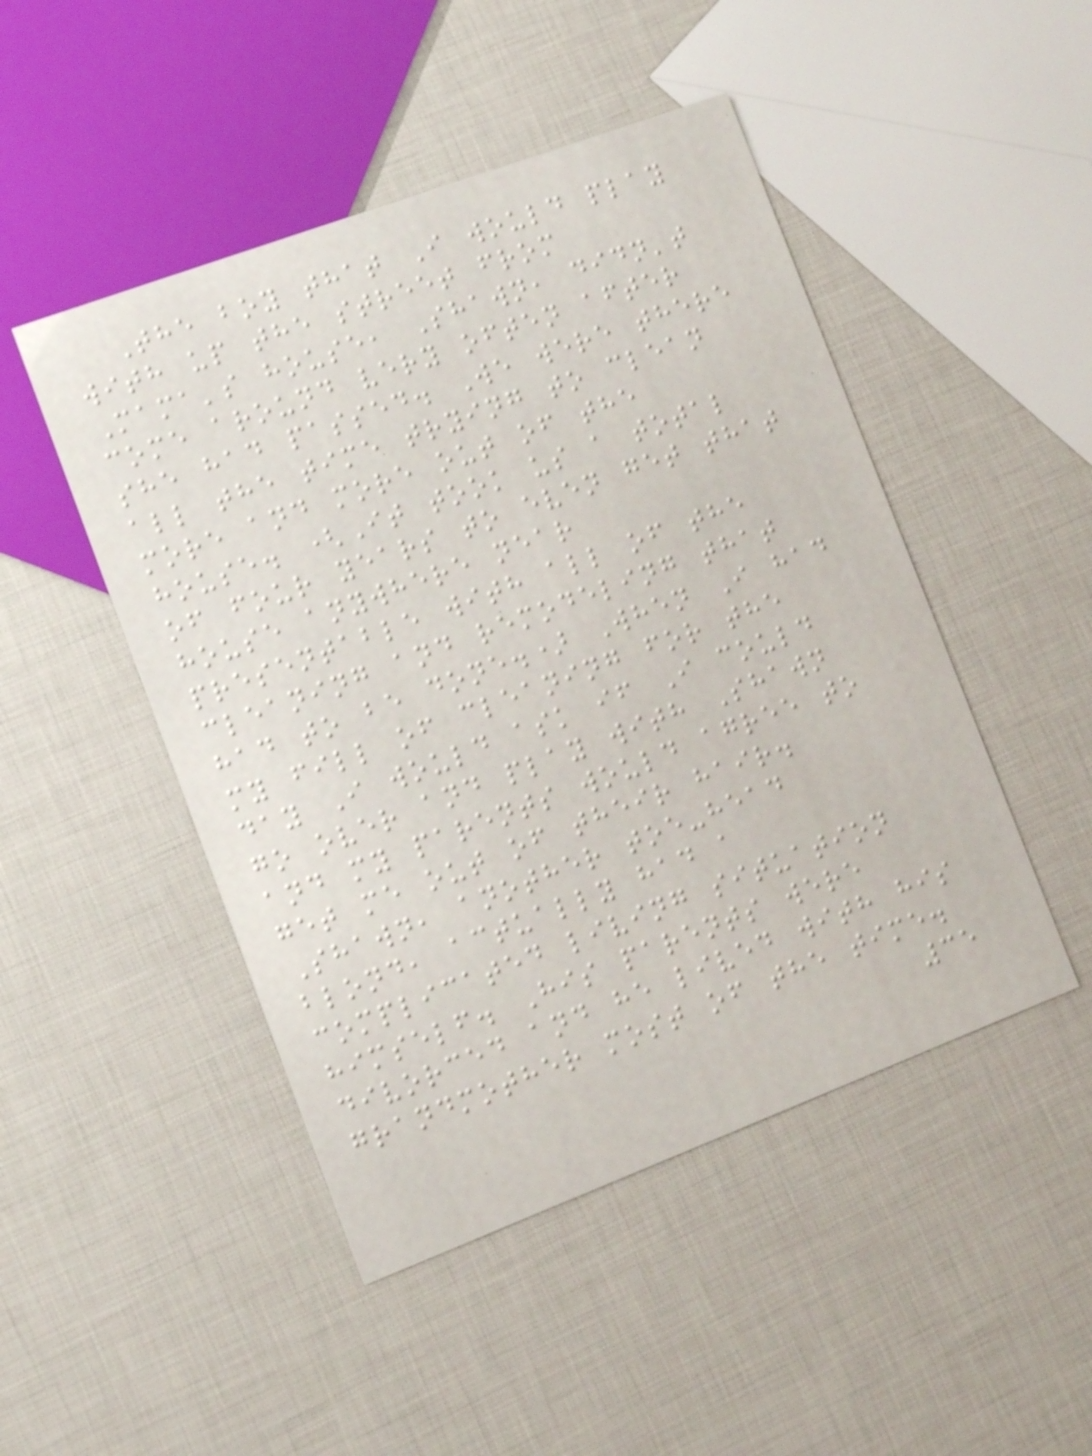The boy that I would play
with up the street from
Mama's house, Shawn, didn't
come around very often after
she had passed. We were there
all the time trying to clean
more and more out of the
house. (It took us a total
of four years to even get that
house anywhere near
presentable with all of the
cleaning and remodeling that
had to be done.) When I had
my fill of cleaning for the
day I would ask if I could
go over and play with Shawn
and my parents would agree to
get me out of their hair.
Shawn, another toe-head
blond, actually had a
complicated living situation
himself. His parents were
divorced and he lived with his
grandmother most of the time.
35
